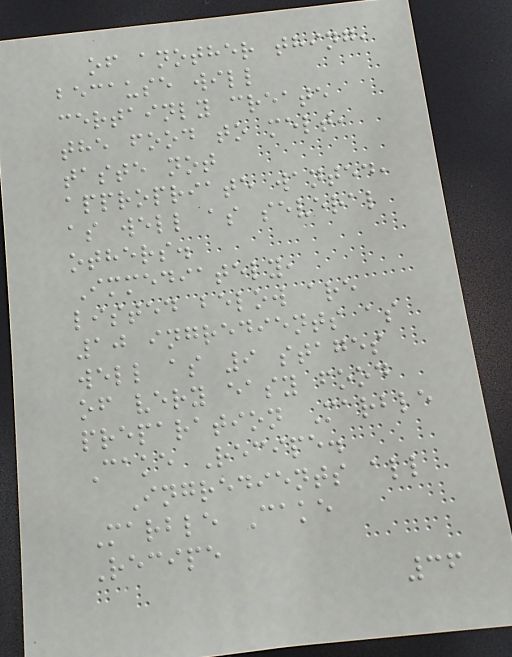of another thing,
because will
certainly create
the food to melt,
taste not
appropriate wanted,
as well as several
others.
Immediately,
listed below are
10 ingredients as
well as 9 stages
of very easy food
preparation Marble
Cake Recipe.
Ingredients all
Marble Cake
Recipe
36
